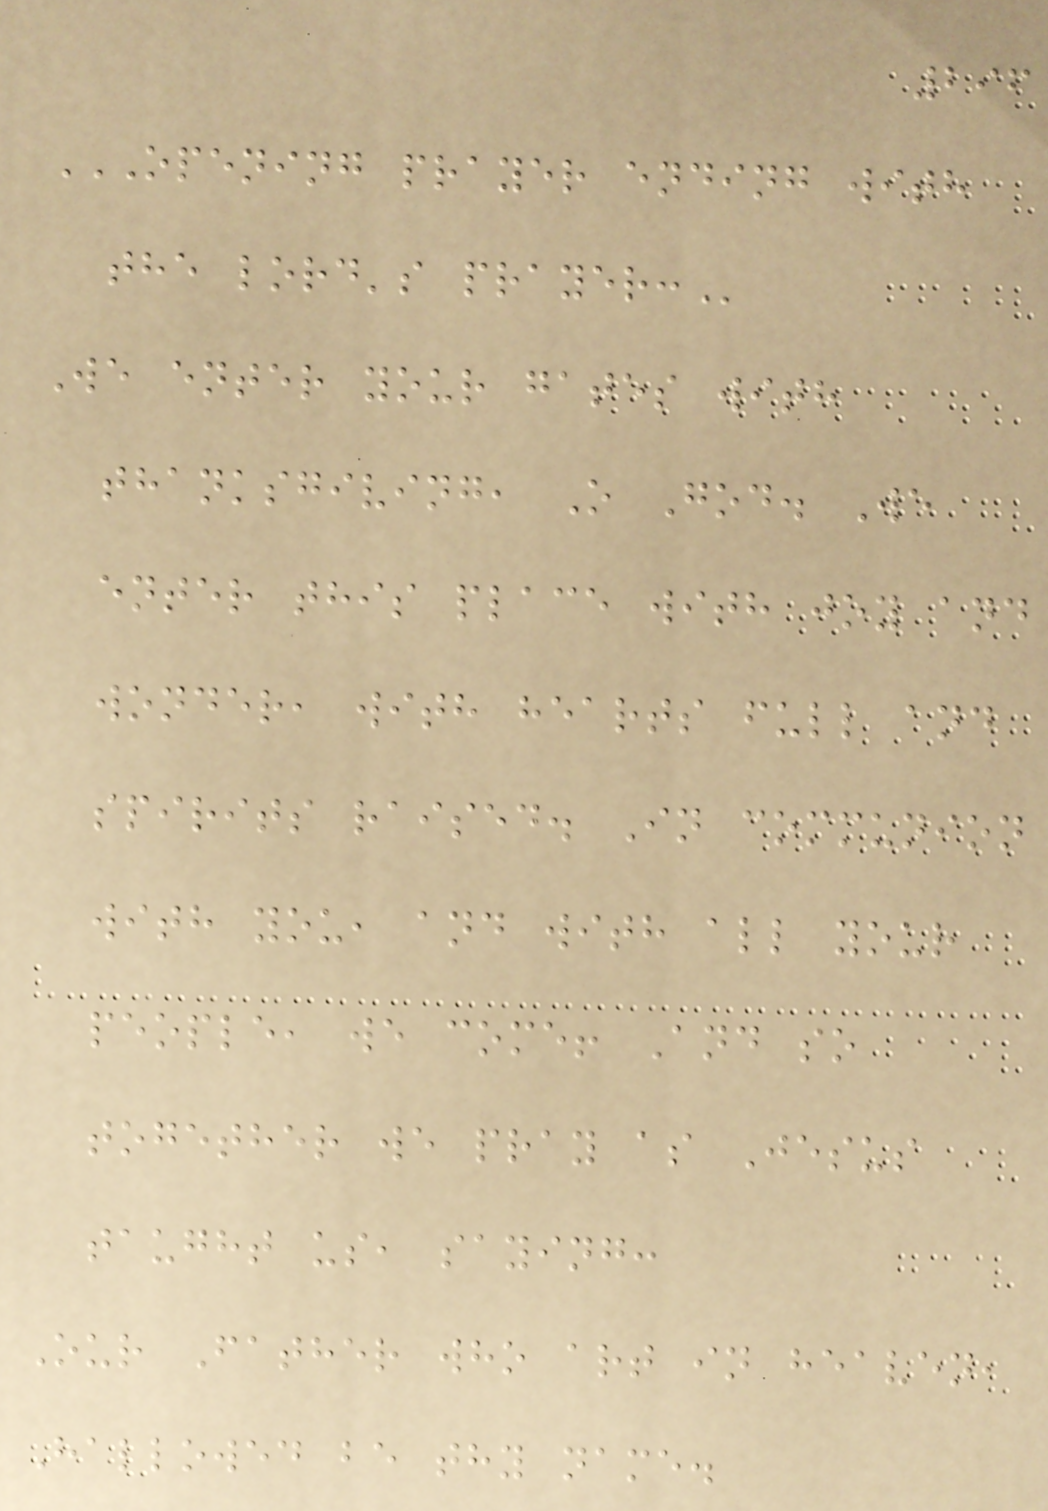296
OPENING PRAYER ENDING WITH
THE LORD'S PRAYER:
We enter your gates with
thanksgiving, O God. We
enter this place with joy and
wonder, with hearts full and
spirits raised. In communion
with you, and with all your
people, we come! And so
together we pray as Jesus
taught us, saying:
Our Father who art in heaven,
Hallowed be thy name.
